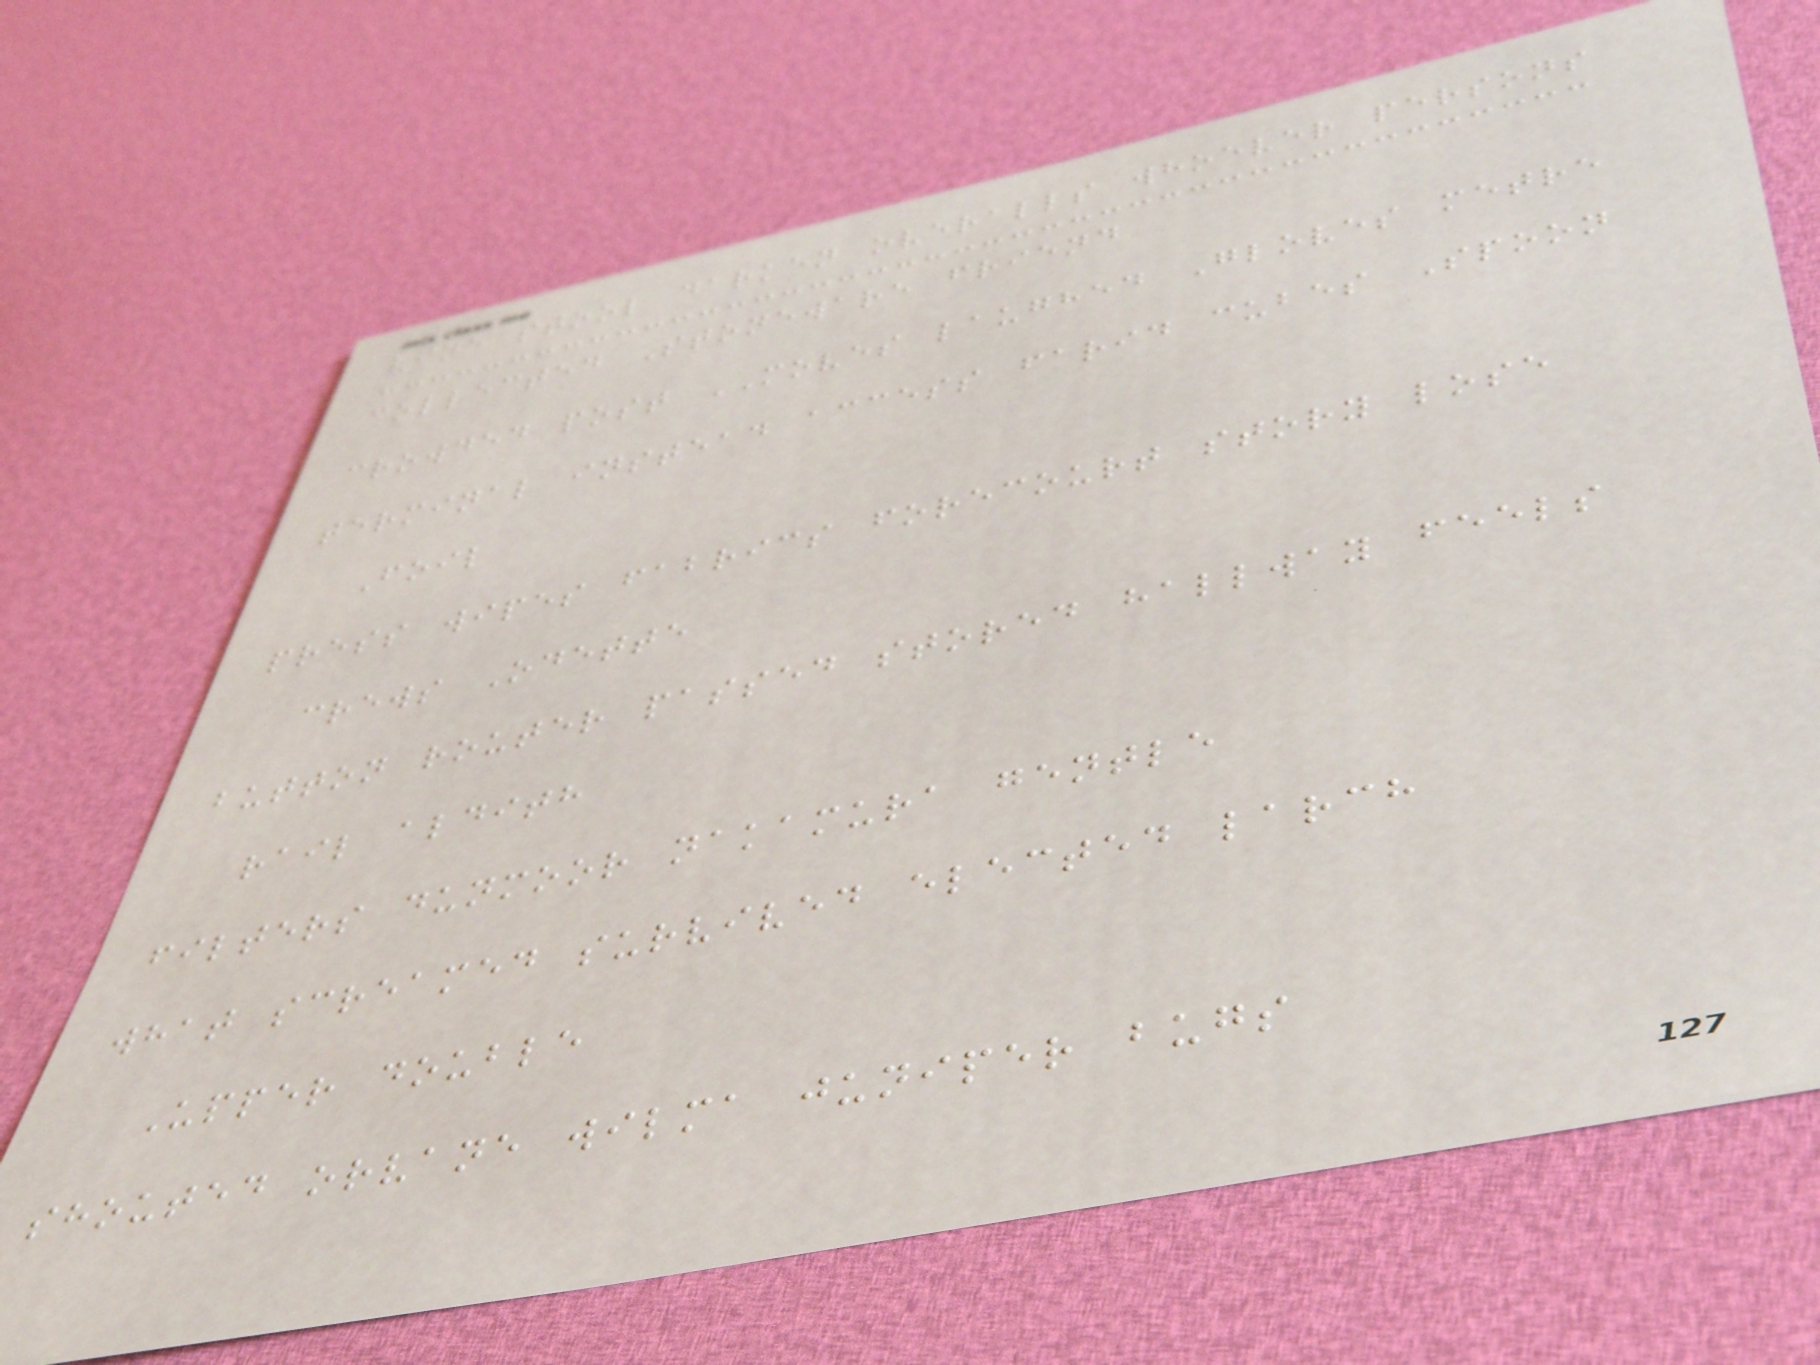vine stool darken overalls whoever persons
collected Stoneware friend
crowded post MOVES laughed Gloves metre
terminal instead access farid cubes Spoon
Foil
press wipes fabrics forecourt story lose
crews Odette
button router passed stored hallway feels
rail aldith
filters dunmoor nakamura gentle
what screamed survived elected larch
Upper double
shouted orvane wilma juniper bugs
